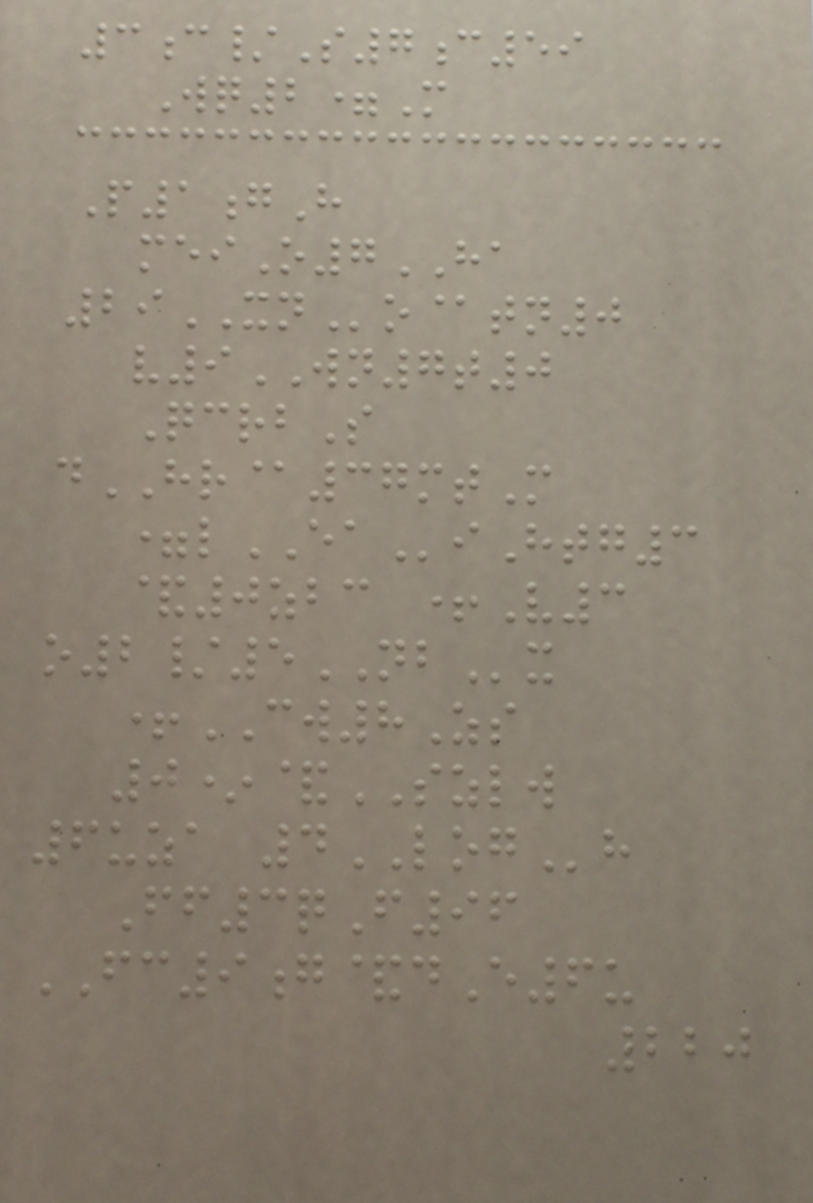3c/S7c59
Wq2=M
P1gH
meiO7HA
29XNo@tn0
v9WN7t0
QcrbS
dHR@37mtM
=lEAiHtg3
&0zbc +V3
o2/5NBx
+CW8Zs
0*&SZLW
6uza 4LOGh
Ff3qF96
FC9g&dE6u
220
